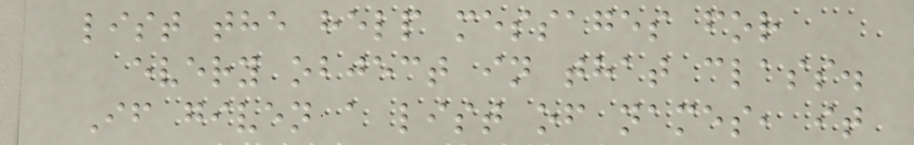list the help messages for
every object in that class.
If given a list of names, it
